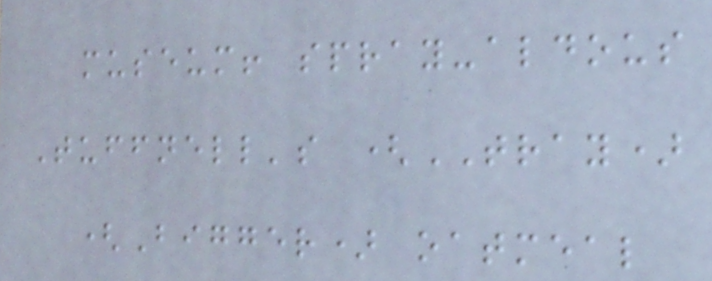museum! spray-aldous
Tuffnell's (TRAY)
(Bigger) oatmeal
